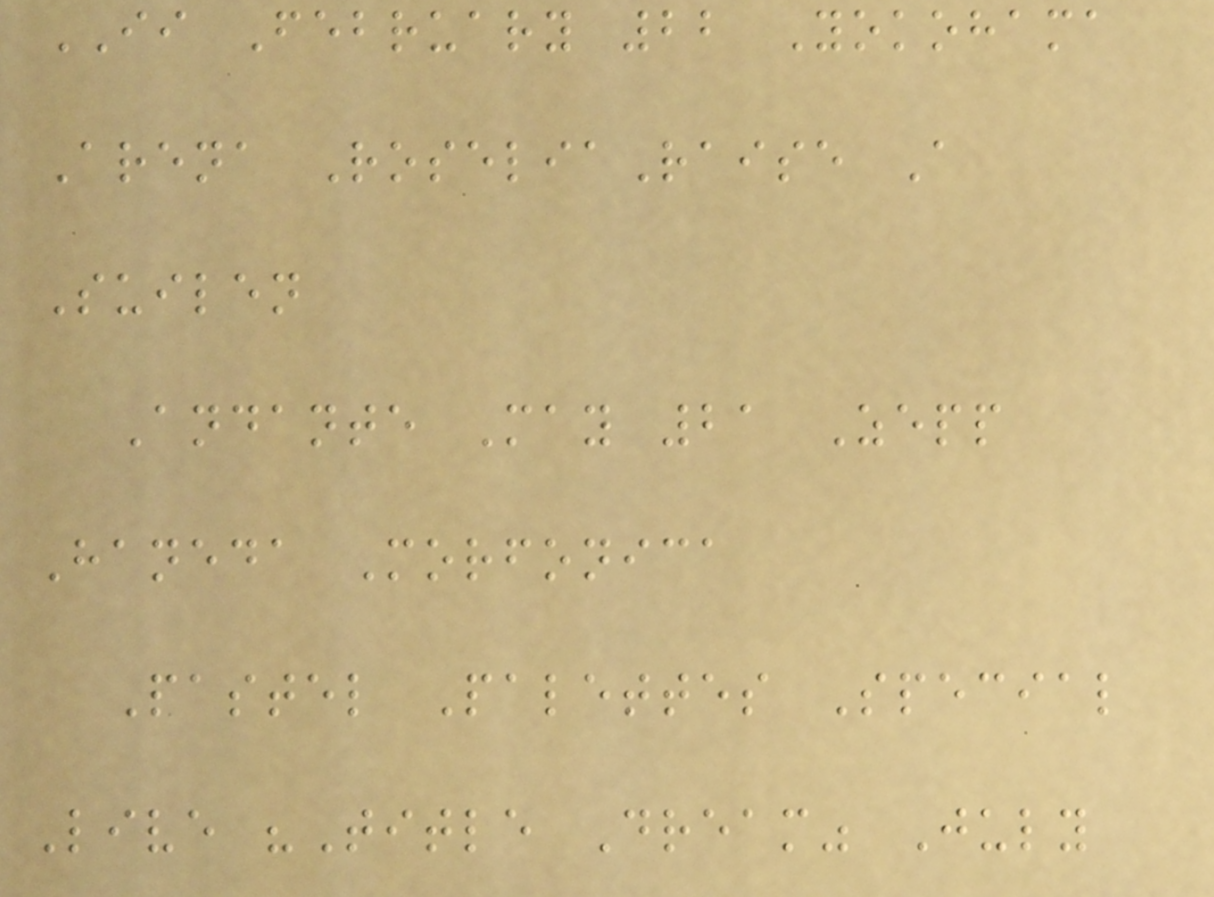II February 22 Yokohama
Arena RoseliaRaise A
Suilen
Andante May 21 Zepp
Haneda Morfonica
Pastel Palettes Special
Live "Title Dream" July
